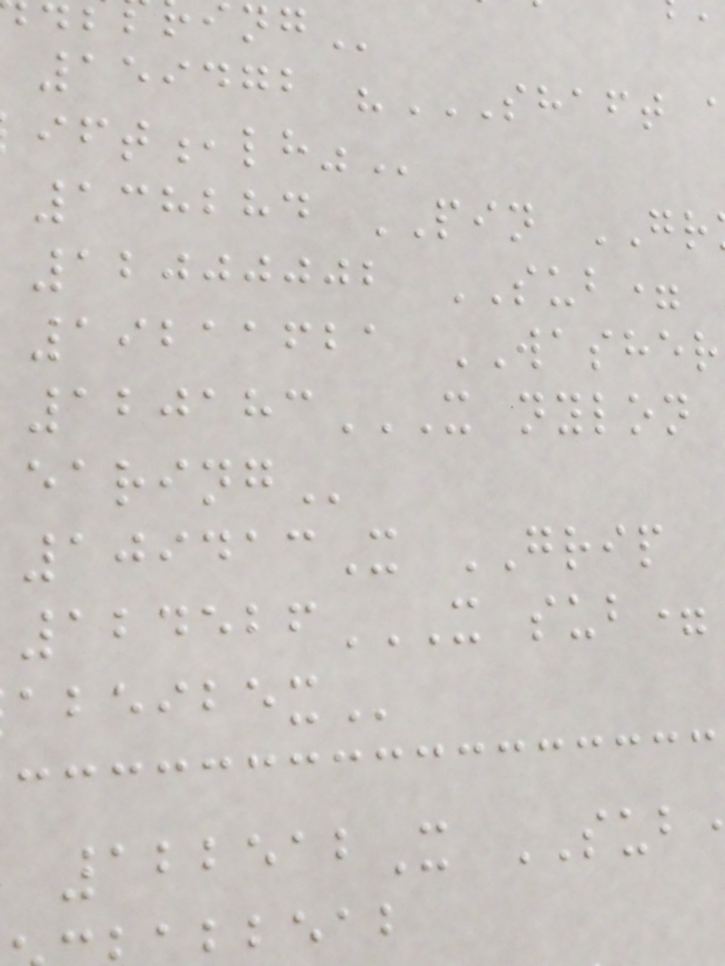138284 PIN GR
12000002 SUB=
19211621 WASHER
109413X GRIP
122512X SUB
